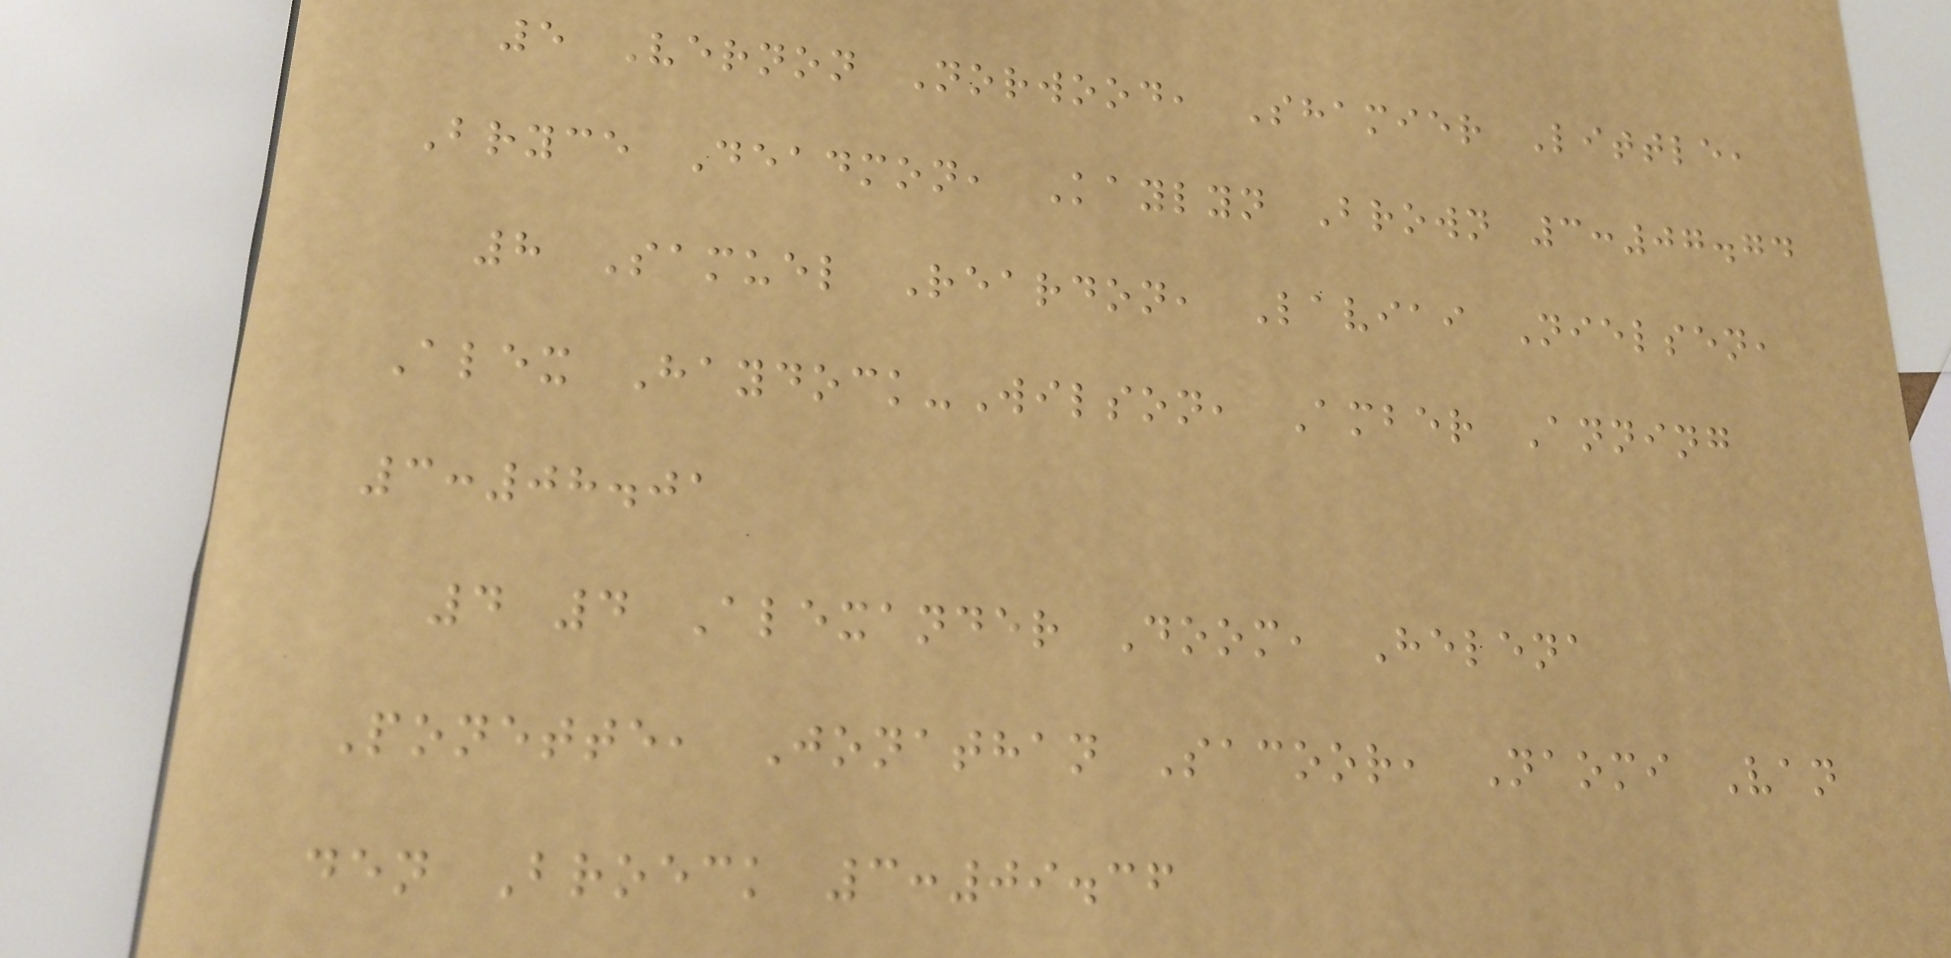5 Vernon Norwood, Shamier Little,
Bryce Deadmon, Kaylyn Brown 3:07.74
8 Samuel Reardon, Laviai Nielsen,
Alex Haydock-Wilson, Amber Anning
3:08.01
4 4 Alexander Doom, Helena
Ponette, Jonathan Sacoor, Naomi Van
den Broeck 3:09.36
